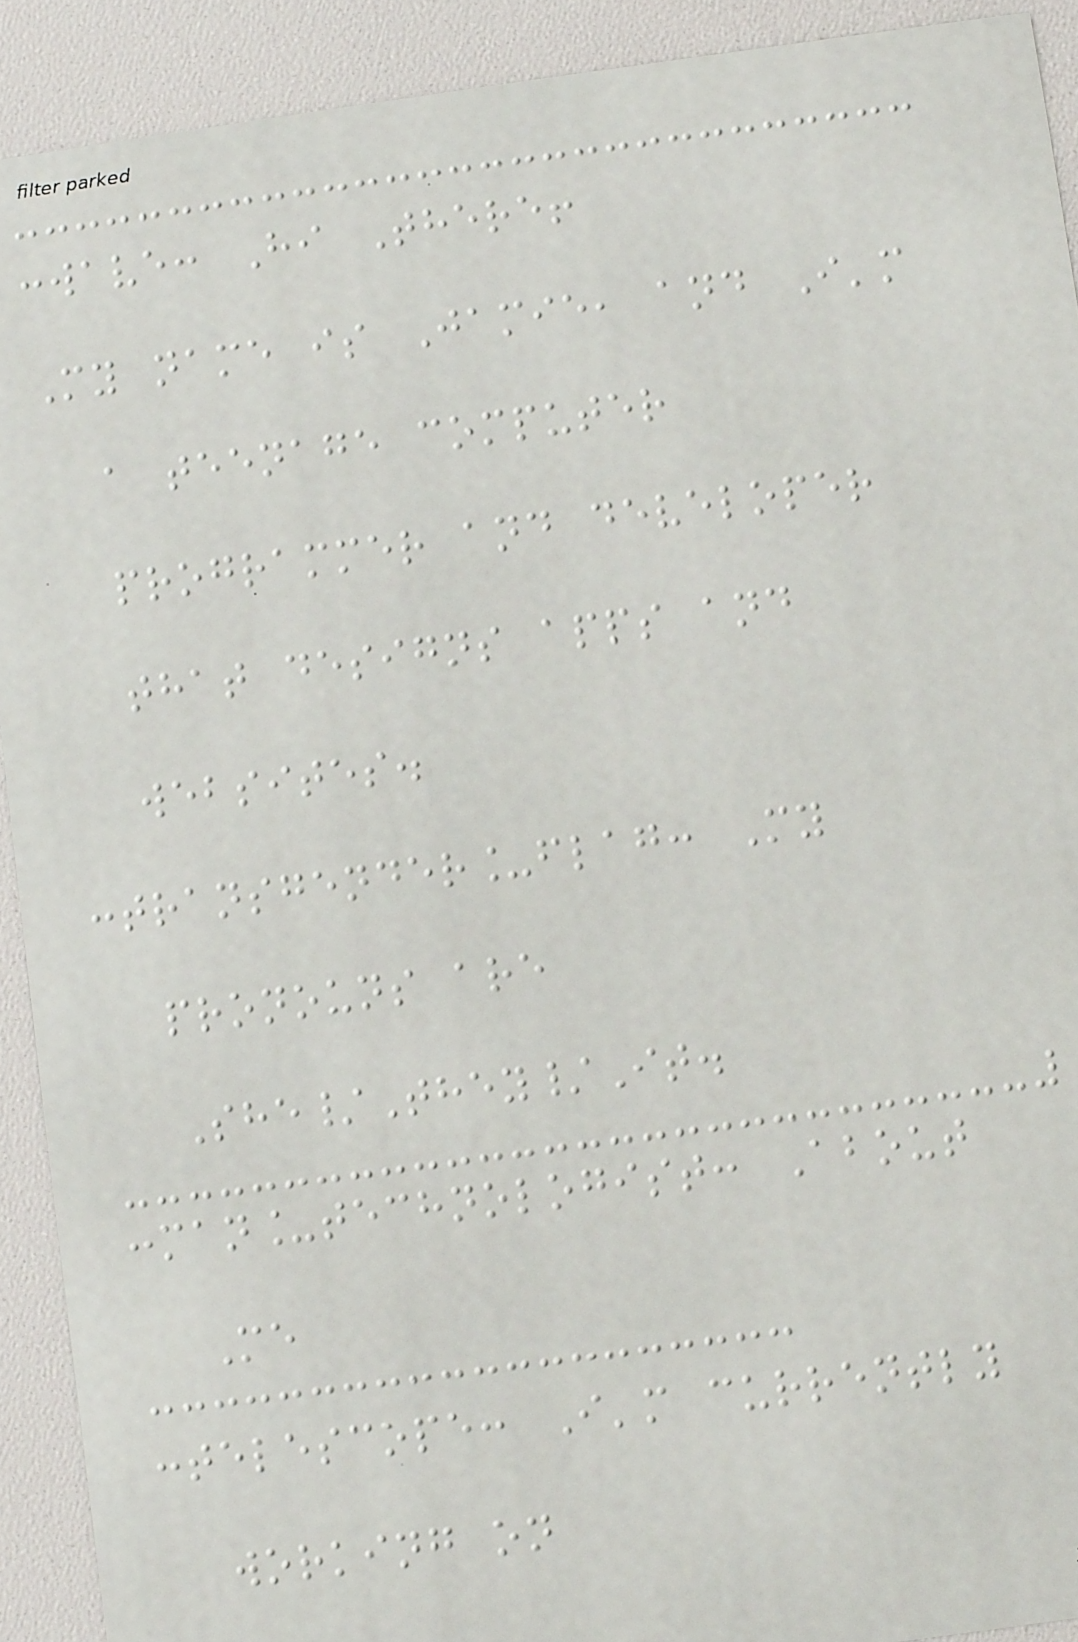:wave: Hi There!
My name is Jamie, and I'm
a teenage computer
programmer and developer
that designs apps and
websites.
:transgender_flag: My
pronouns are
She/They/It.
:man_technologist: About
Me
:telescope: I'm currently
working on
